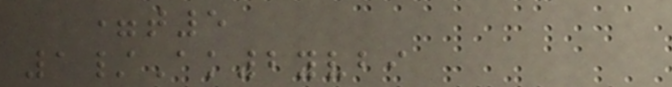=t5
1/Ak2yvbi
